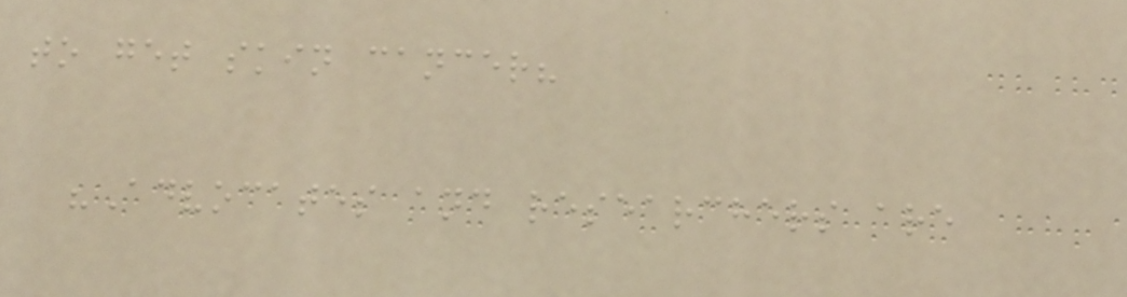to get skin cancer?
"Advocates and researchers are
